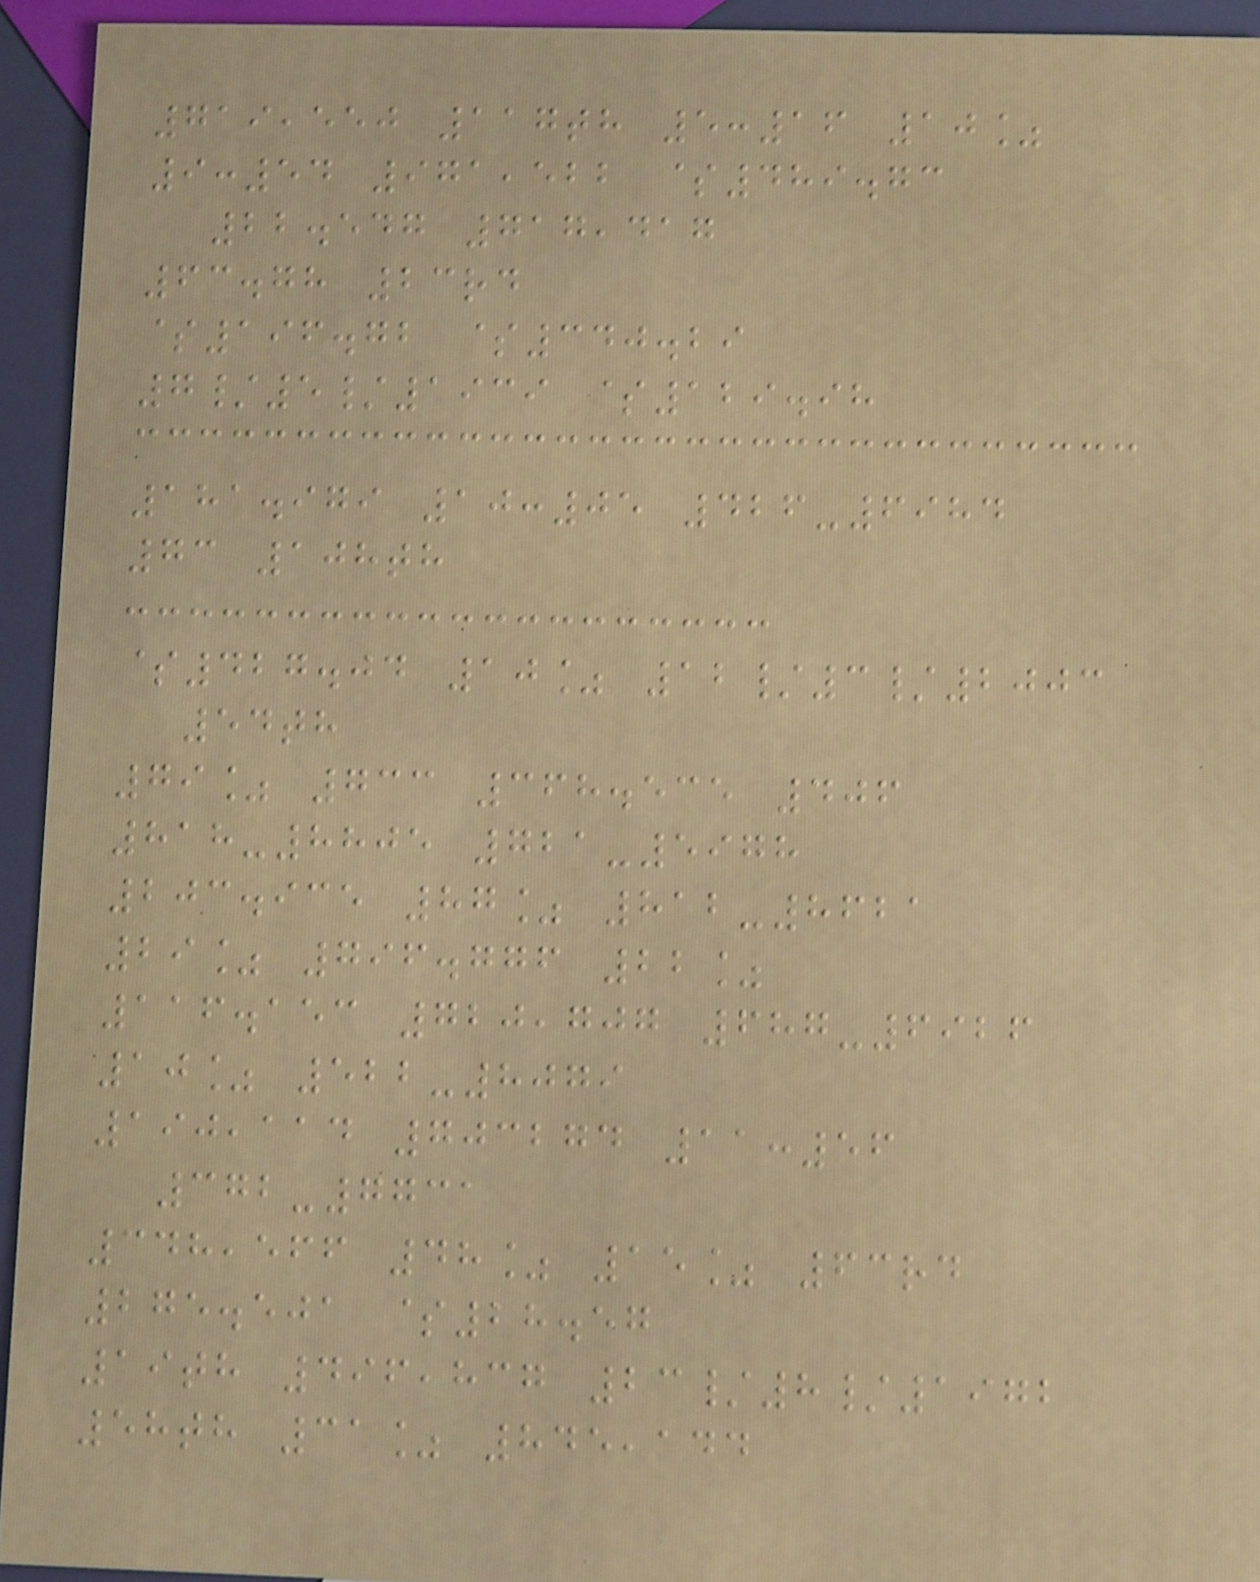719,550 117th 5:16 10%
9:54 971,522 $489.73
22.547 717,417
63.78 23rd
$196.72 $340.29
7/5/1939 $129.98
181.979 10:05 426-6984
73 108th
$427.04 10% 12/3/2003
54th
79% 733 368.535 406
818-8805 721-5978
203.935 87% 812-8621
29% 796.776 22%
116.153 720,707 687-6926
10% 522-8079
190,114 703274 11:56
372-7731
348,566 48% 15% 63rd
275.501 $28.57
19th 496,837 23/8/1972
58th 31% 845,144
